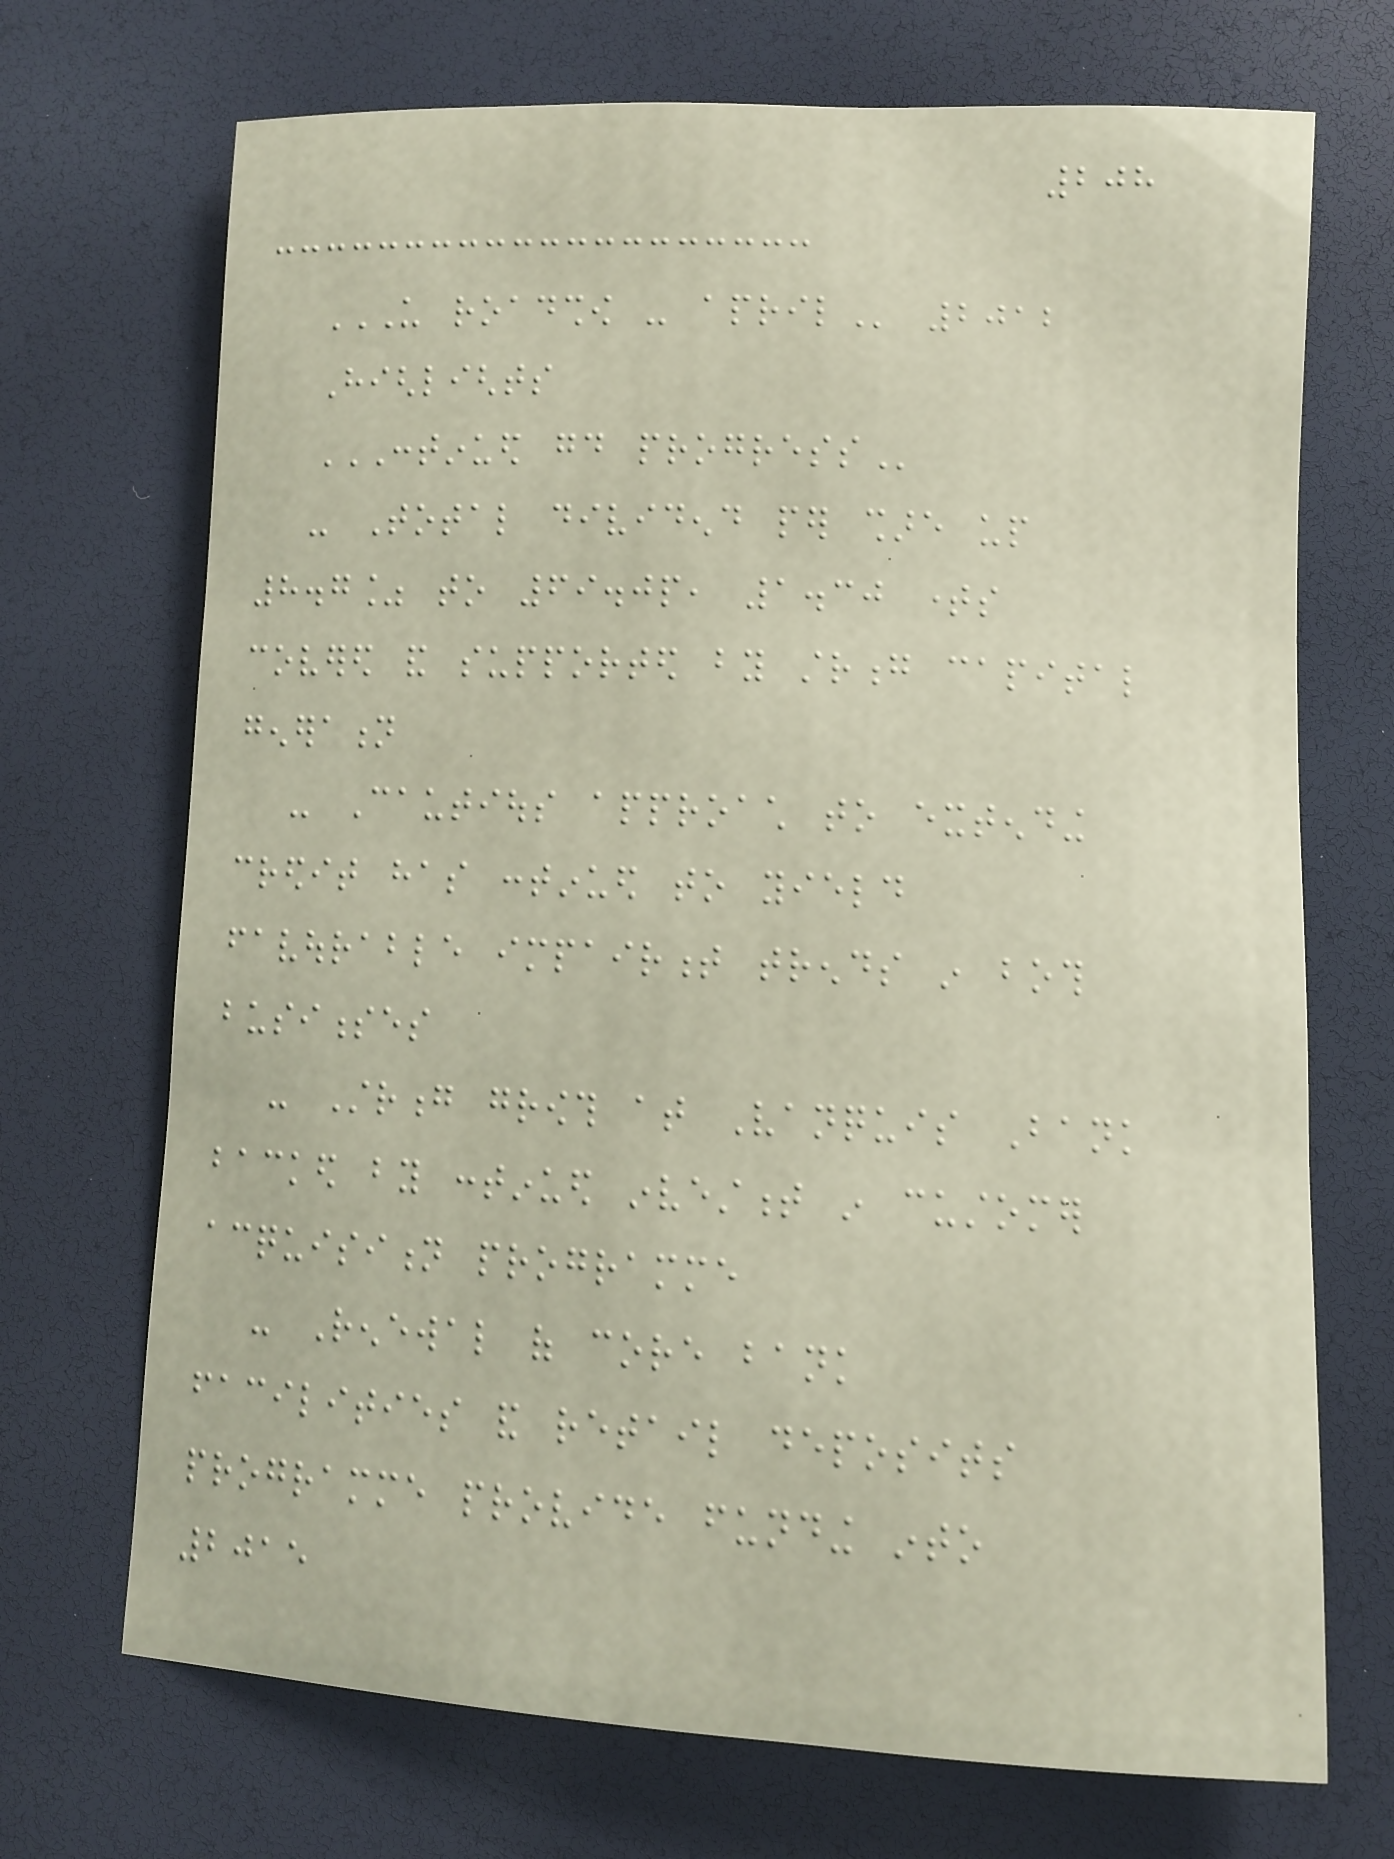208
US ROADSHOW - APRIL 2012
Highlights
CONTINUED GOOD PROGRESS
- Total dividend per share up
8.7% to 69.0p, 1.30 times
covered and supported by strong capital
generation
- Cautious approach to extending
credit has continued to yield
favourable impairment trends in both
businesses
- Strong growth at Vanquis Bank
backed by continued investment in customer
acquisition programme
- Renewal of core bank
facilities and retail deposits
programme provide funding into
2015
